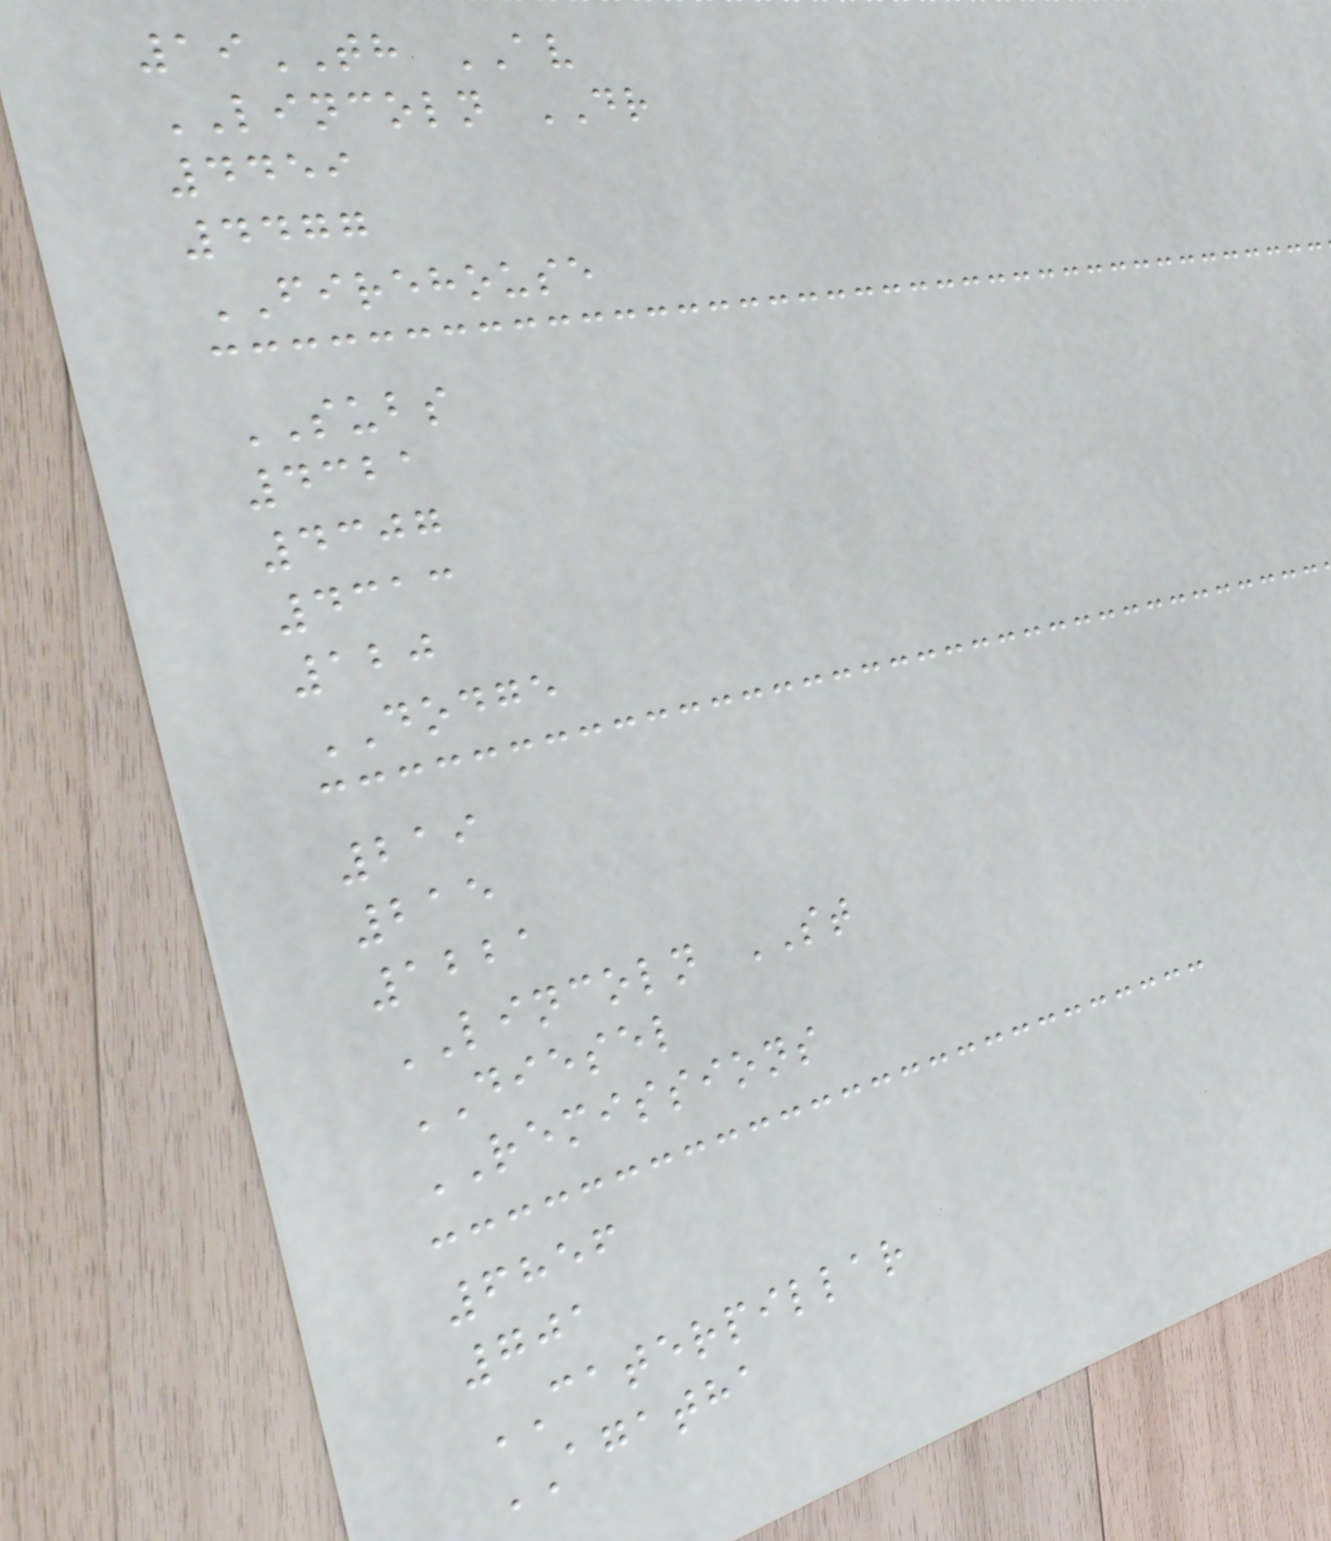19TH AV
LINCOLN DR
4459
4477
FIREHOUSE
SUBS
4321
4307
4313
120
DODGE
219
215
1221
LINCOLN ST
DIESEL
REMISSIONS
6856
701
CATERPILLAR
AGATHA
